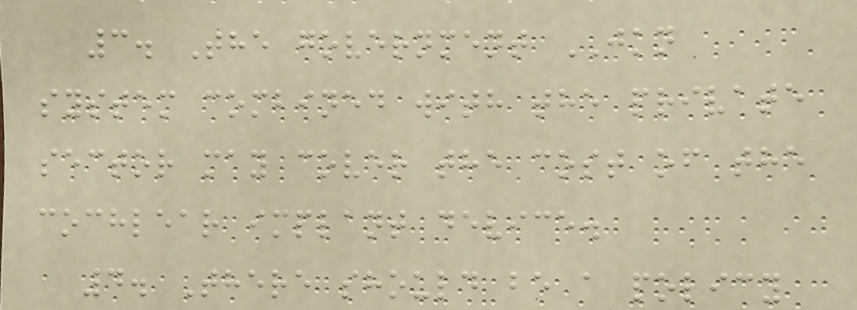3. The government JKN
system combined with the private
sector may cover the cost of the
cochlear implant device.
4. There should be a policy
